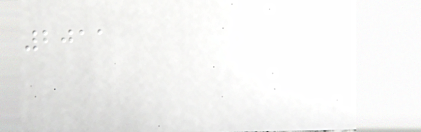2011
